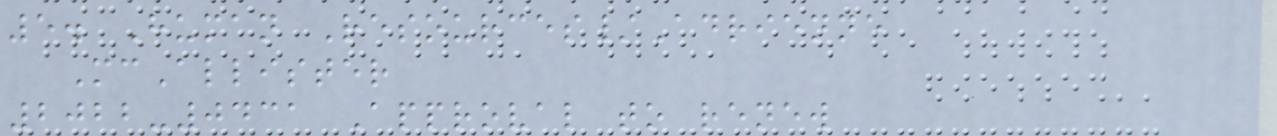5. Human Resources/Adrienne
McAllister
2022-0431 Approval to renew
